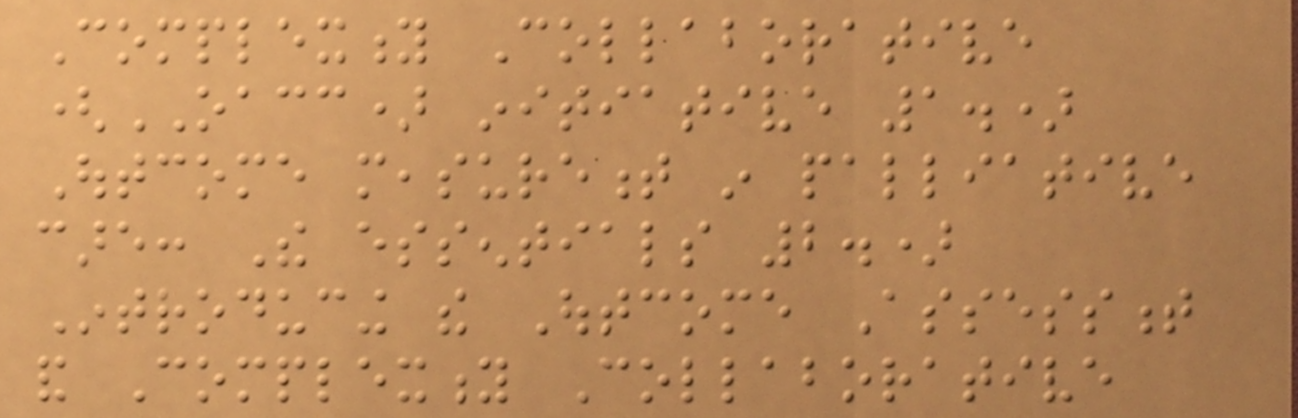Complexity Collaborative
(OACC) initiative 1.)
Outcome measurement in palliative
care: The essentials 2.)
Introducing the Outcome Assessment
and Complexity Collaborative
